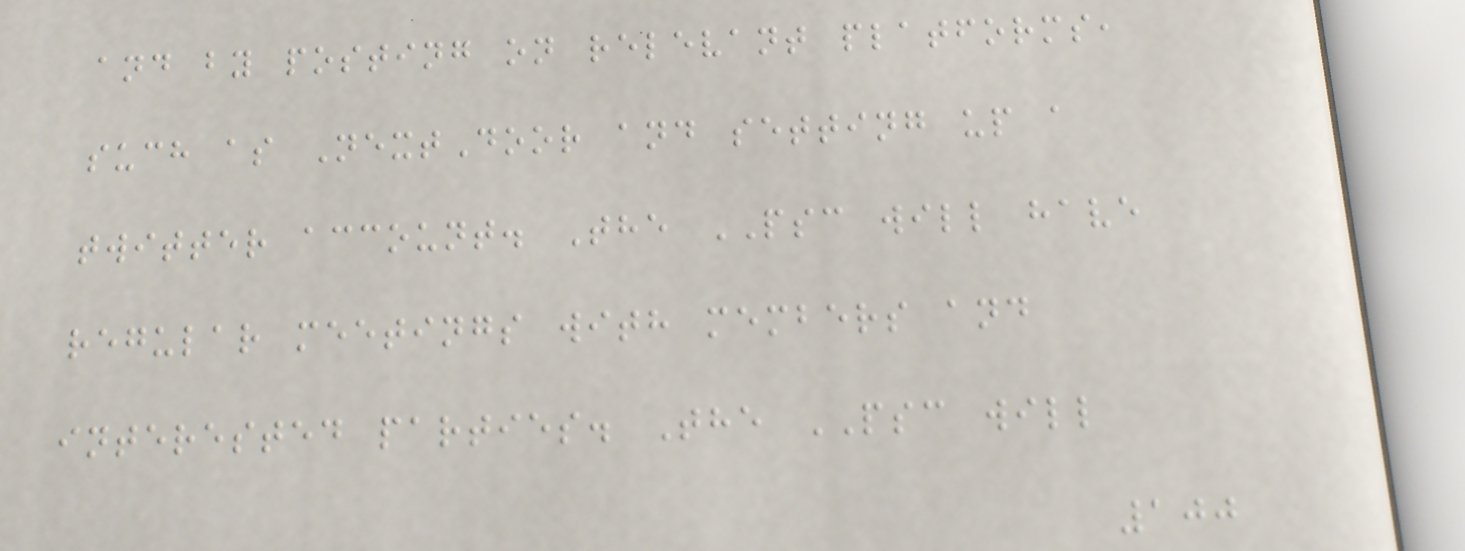and by posting on relevant platforms,
such as NextDoor and setting up a
twitter account. The PSC will have
regular meetings with members and
interested parties. The PSC will
100
